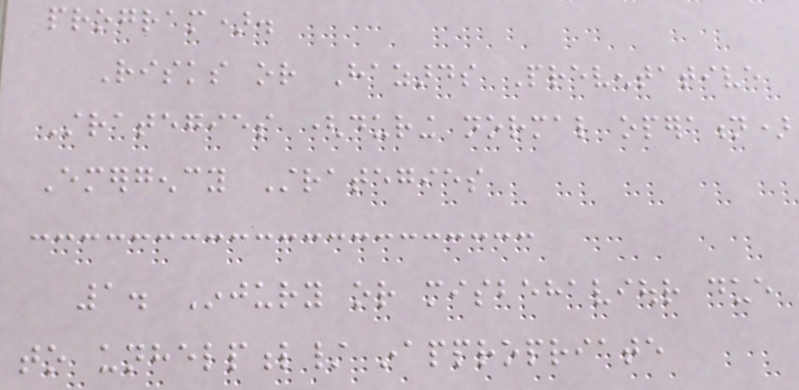program).
Risks or Hazards Preventative
Strategies (during normal operation)
Emergency Strategies
1. Injury or misbehaviour due
to unhelpful/ inappropriate
